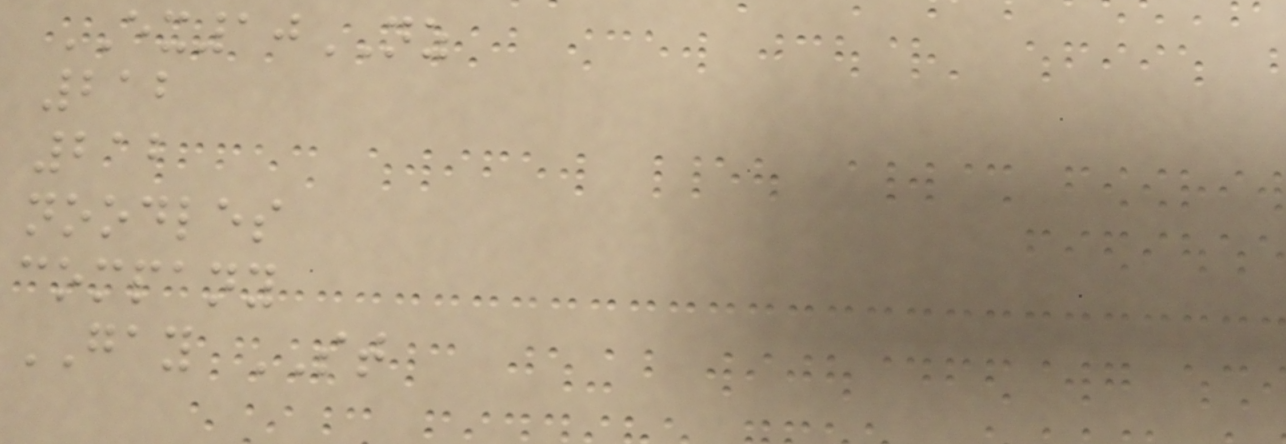EX10NZ
212
212
noodles
company
GAY ST
